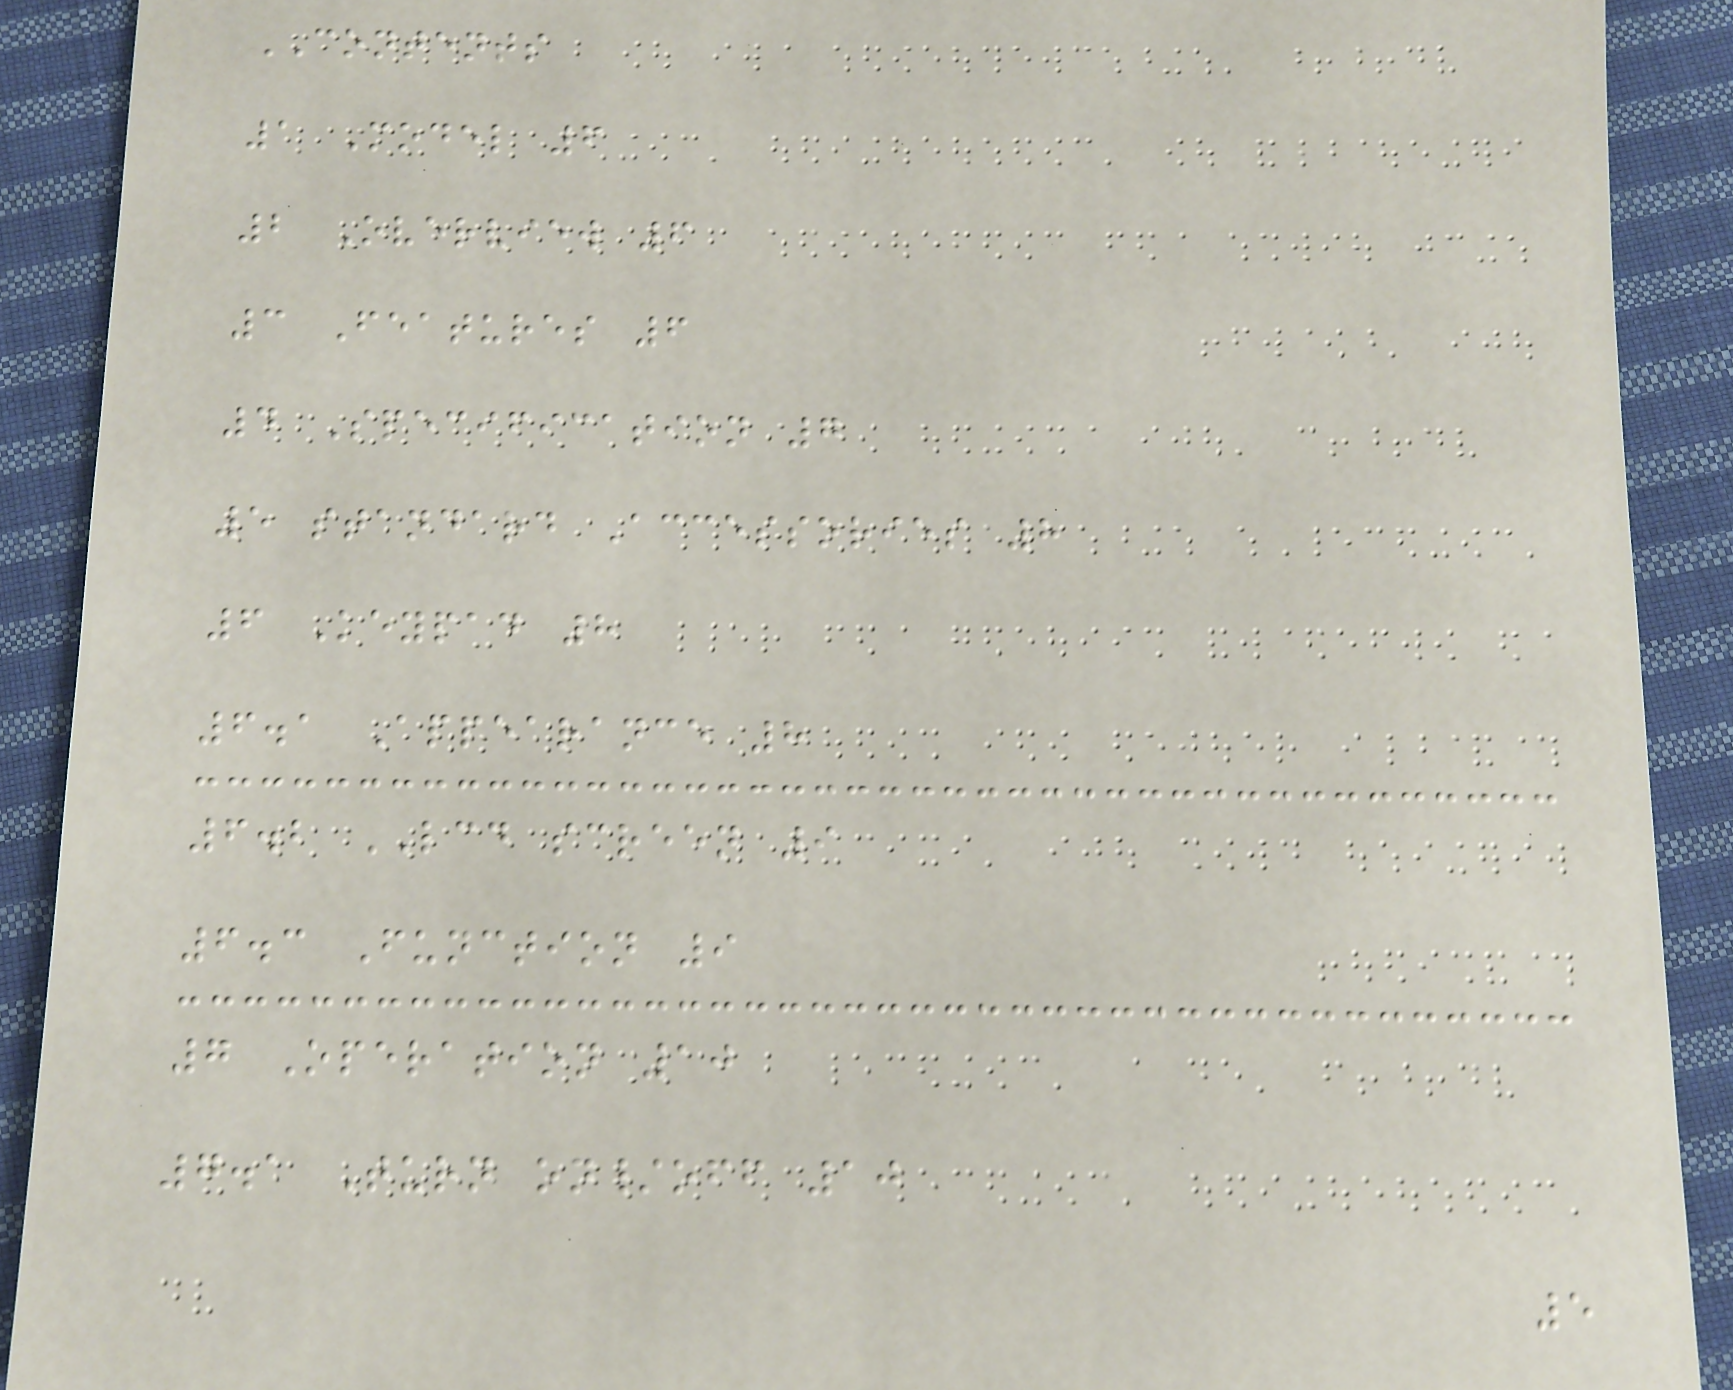CONTENTS
1 Model 6
2 Overview 6
3 Features 6
4 Specification 7
5 standard Accessories 8
6 Keypad 8
6.1 Appearance 8
6.2 LCD screen 9
6.3 Function 9
7 Operation 10
7.1 Turn on/off 10
5
